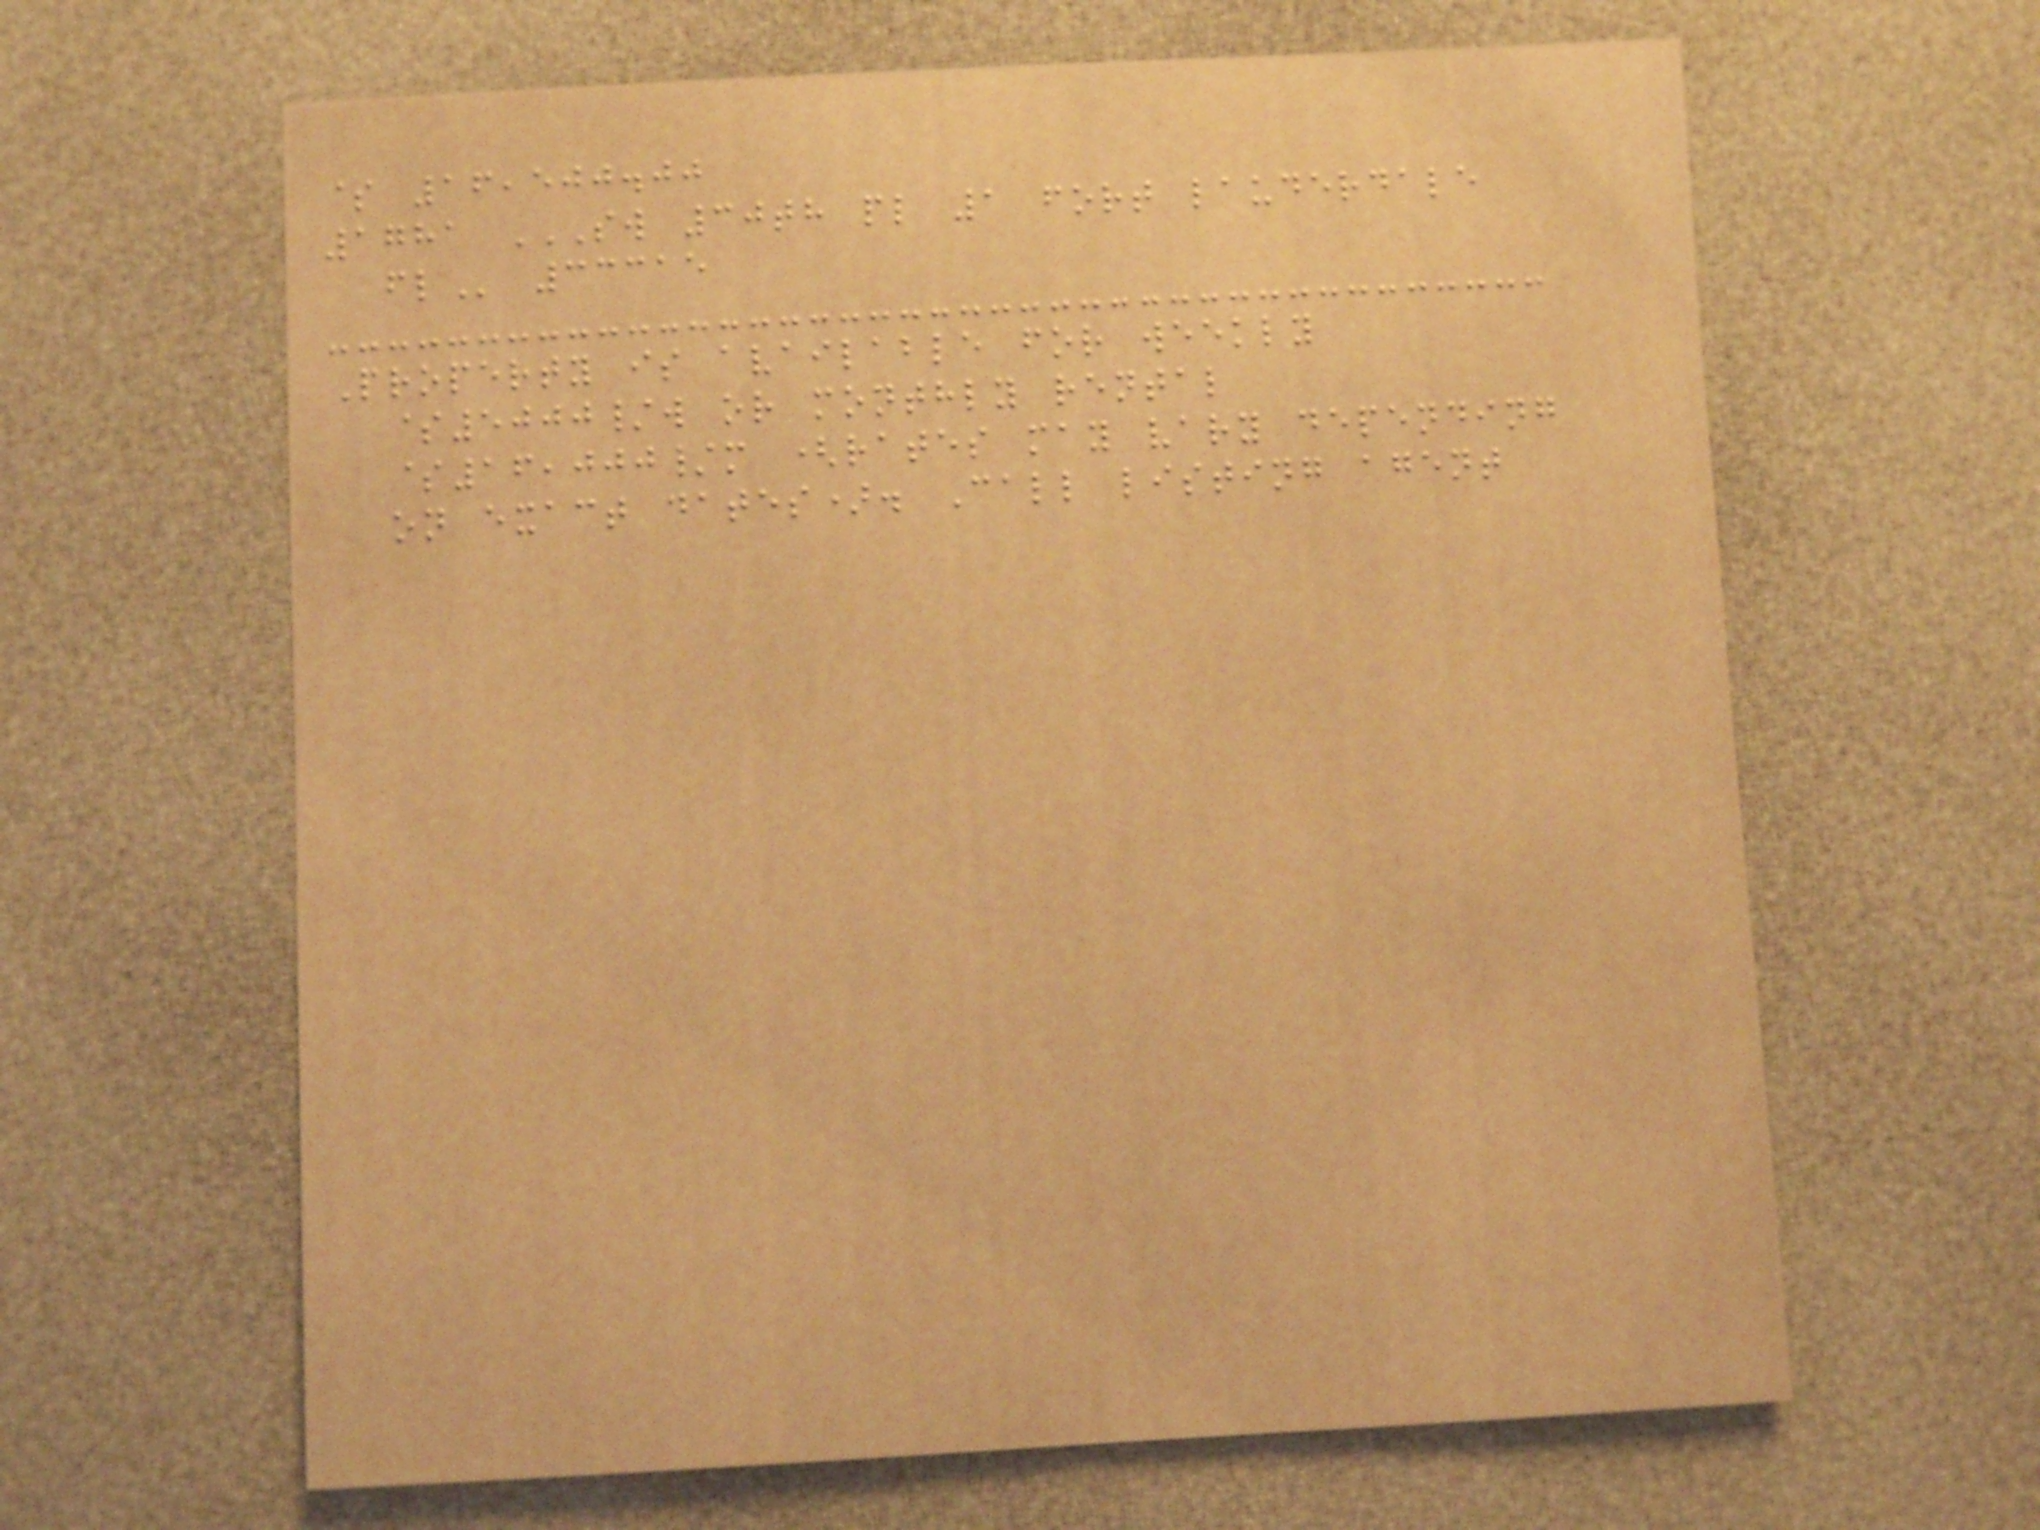$ 16,500.00
1781 SW 30TH PL 1 FORT LAUDERDALE
FL 33315
Property is available for weekly
$5000/w or monthly rental
$16,000/m (rates may vary depending
on exact dates). Call listing agent
